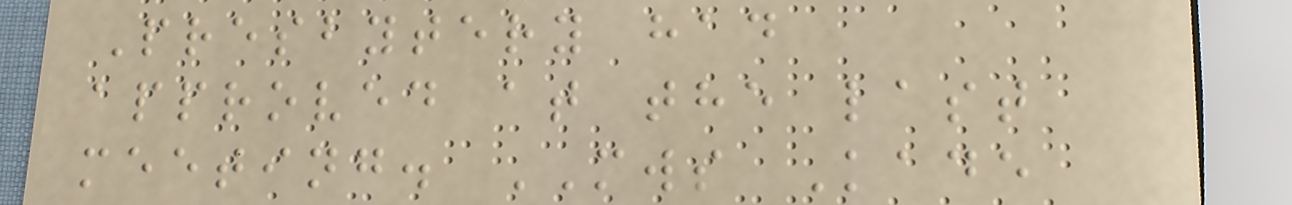Presbytery had
approved at the last
meeting. MWS Kade
